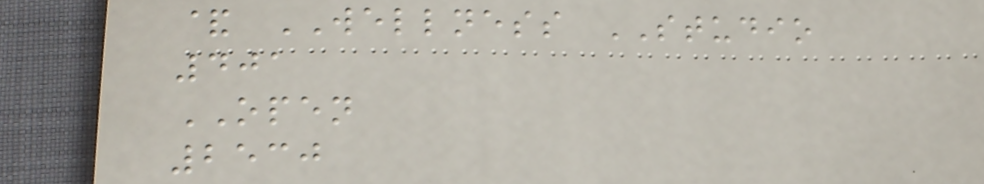& WELLNESS STUDIO
401
OPEN
2530
